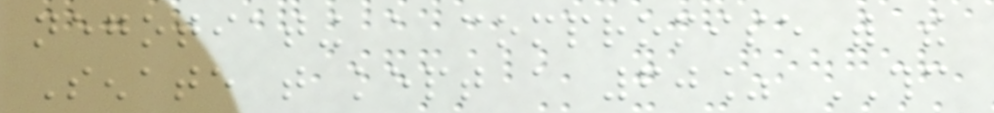negotiating a compromise with the
Senate that kept a 60% THC
